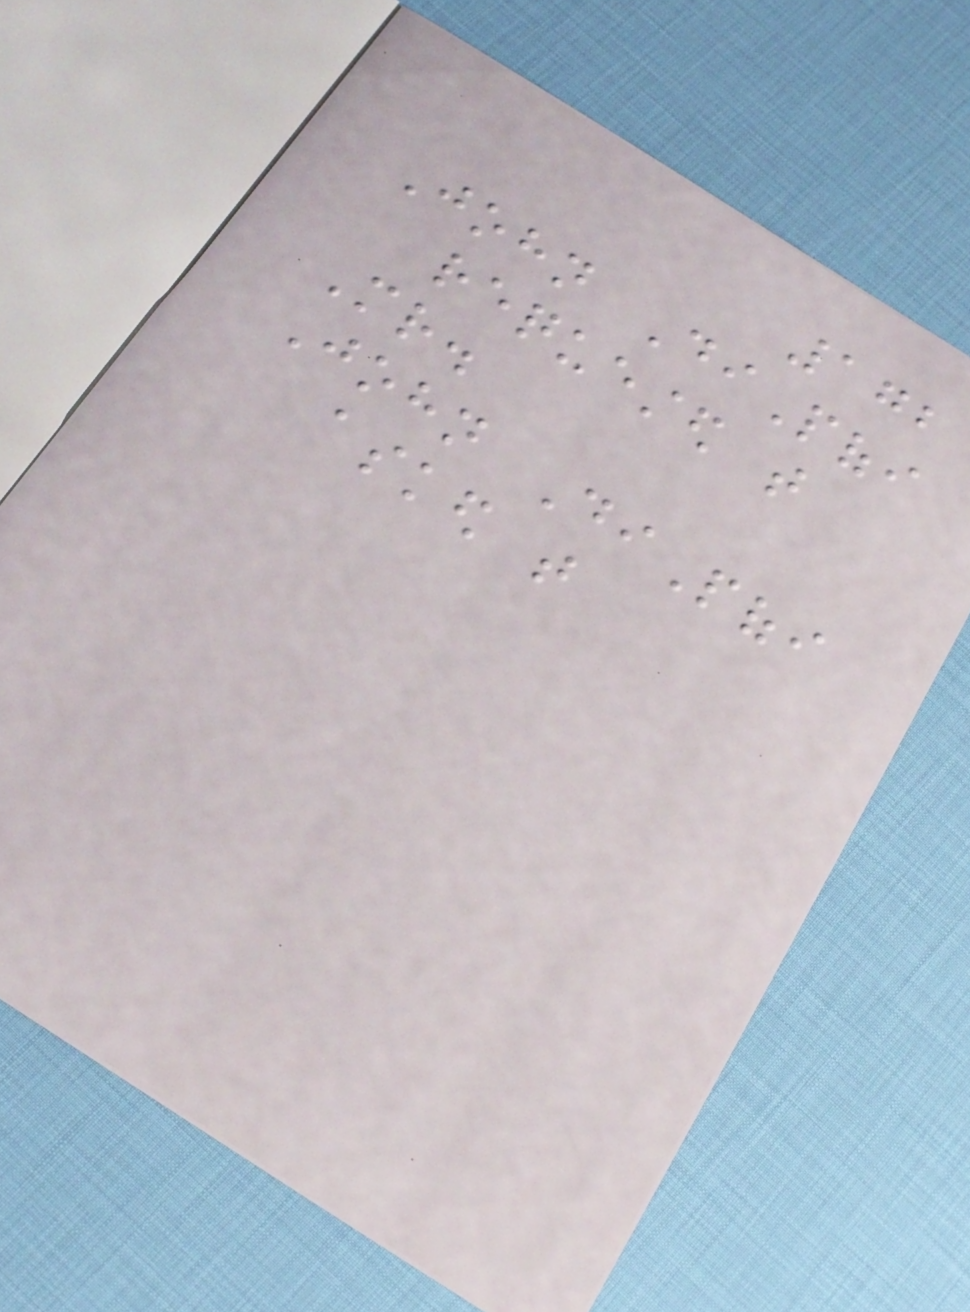172
John DiPofi
requested that
Mr.
John DiPofi
asked that
